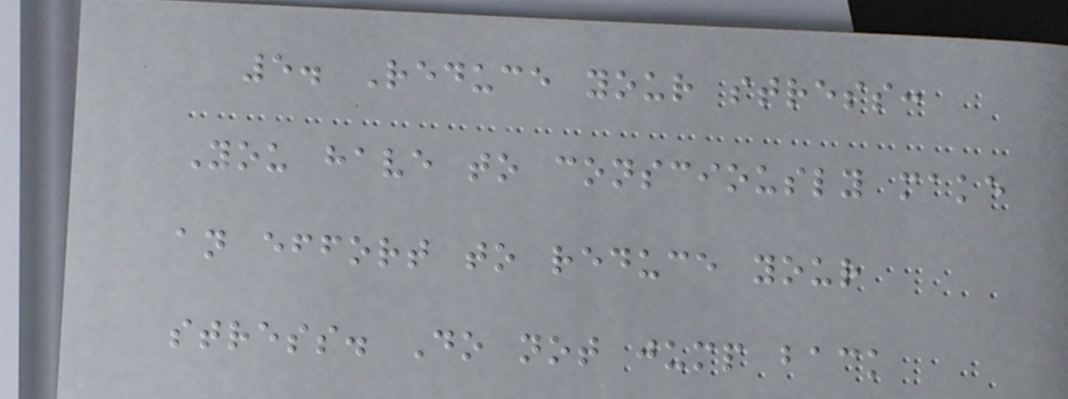5. Reduce your stress:
You have to consciously make
an effort to reduce your
stress. Do not jump back
